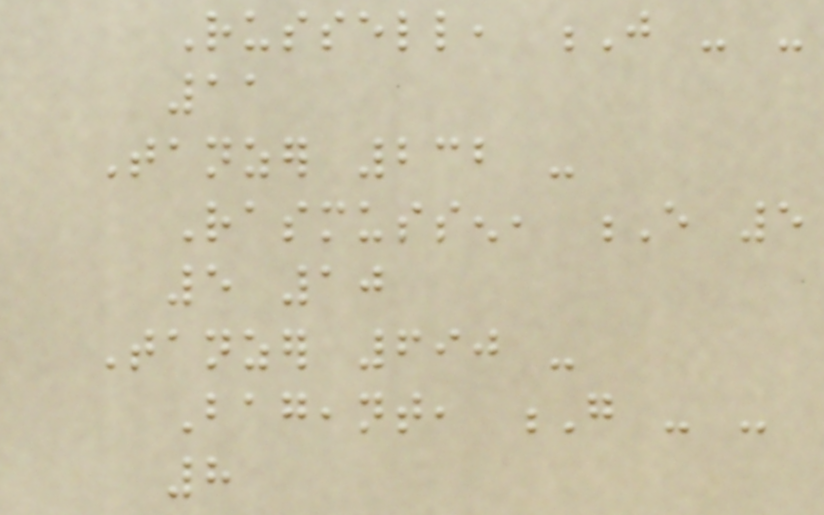Russell, J - -
11
Tanzer 232 -
Rasmussen, E 5
5 10
Tanzer 690 -
Bageant, G - -
8
